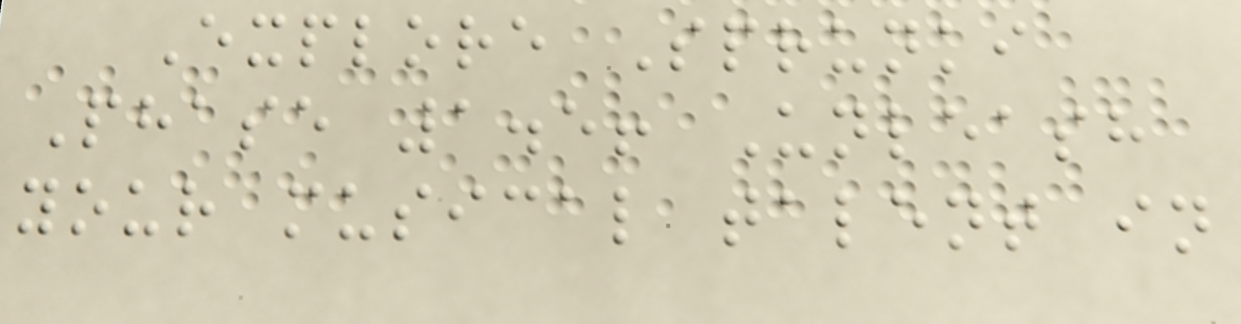Explore Sprunki
Phase 1.5! Unleash
your musical talent in
